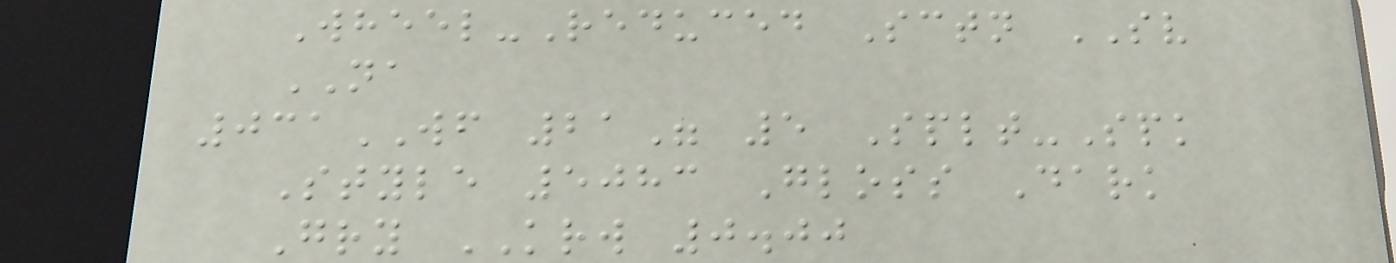Wheel-Reduced Sctn SV
NA
031WF 21" 5 Splt-Spk
Style 5083 Gloss Dark
Gry KRW 0.00
